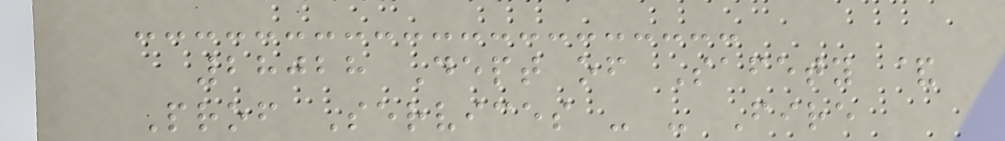28028 Dept of Safety &
Prof Services - - Fire
